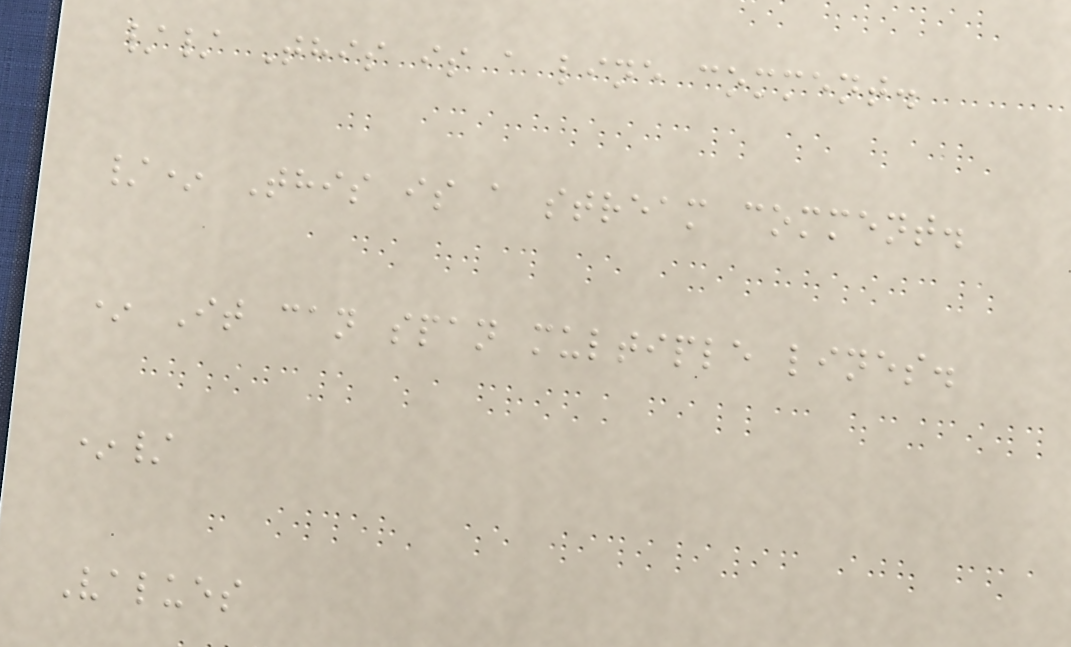// This is a line comment.
/* This is a stream comment.
* It can span multiple lines.
*/
Values
